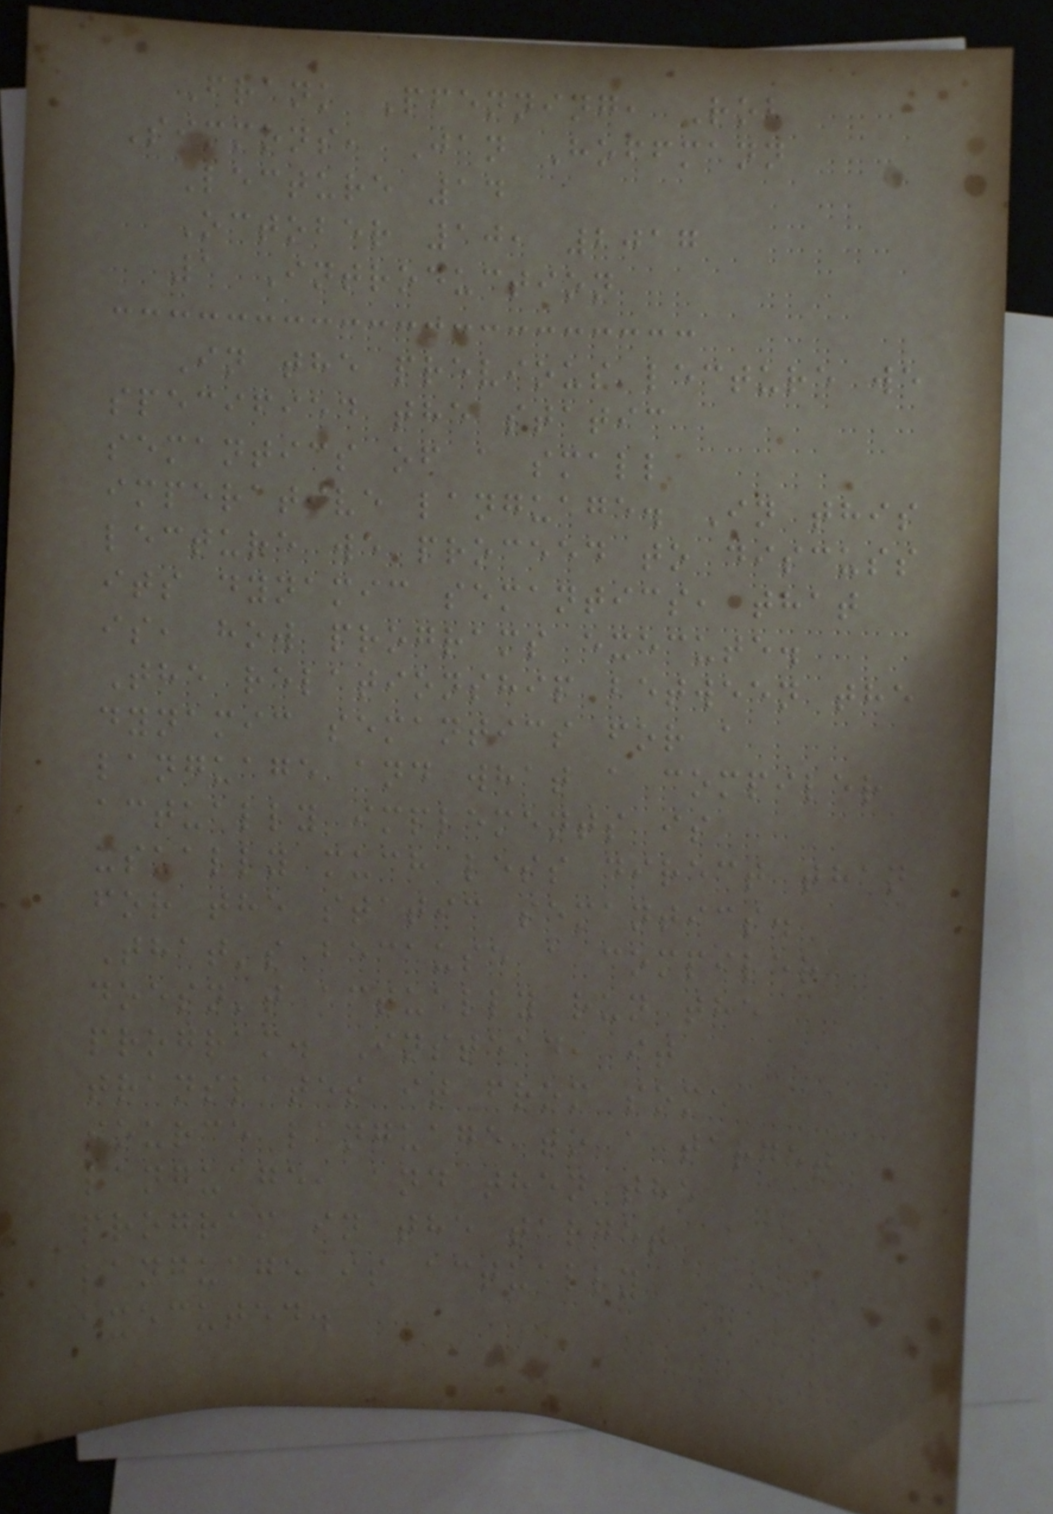Frank Pfenning, Rob
Simmons, Jan Hoffmann
Lecture 14
October 10, 2017
1 Introduction
In the previous lecture we
specified the static
semantics of a small
imperative language. In this
lecture we proceed to discuss
its dynamic semantics, that
is, how programs execute.
The relationship between the
dynamic semantics for a
language and what a compiler
actually implements is
usually much less direct than
for the static semantics.
That's because a compiler
doesn't actually run the
program. Instead, it
translates it from some
source language to a target
language, and then the
program in the target
language is actually
executed.
